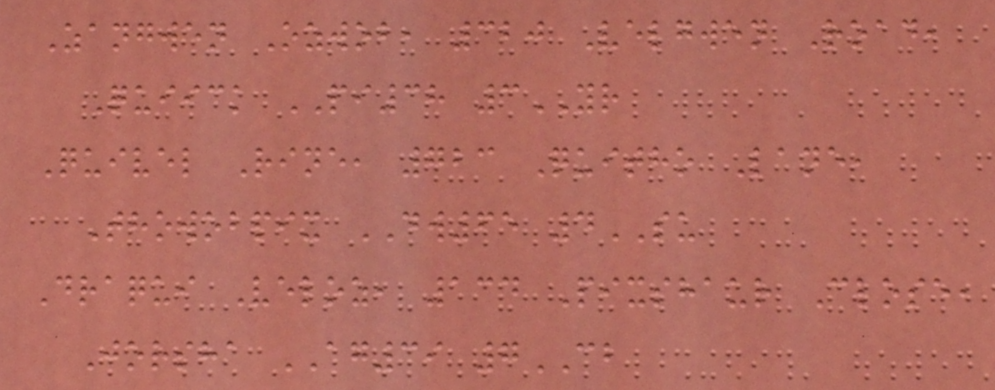Zangwen Ozwob, 320 Velgwen Road,
Quiick PI38 3YR
Quivel Rine, 723 Quitho Lane,
Thowobpix DW65 4SU
Draqui Veloz, 134 Pixshaur Close,
Jorsha AG39 7CB
